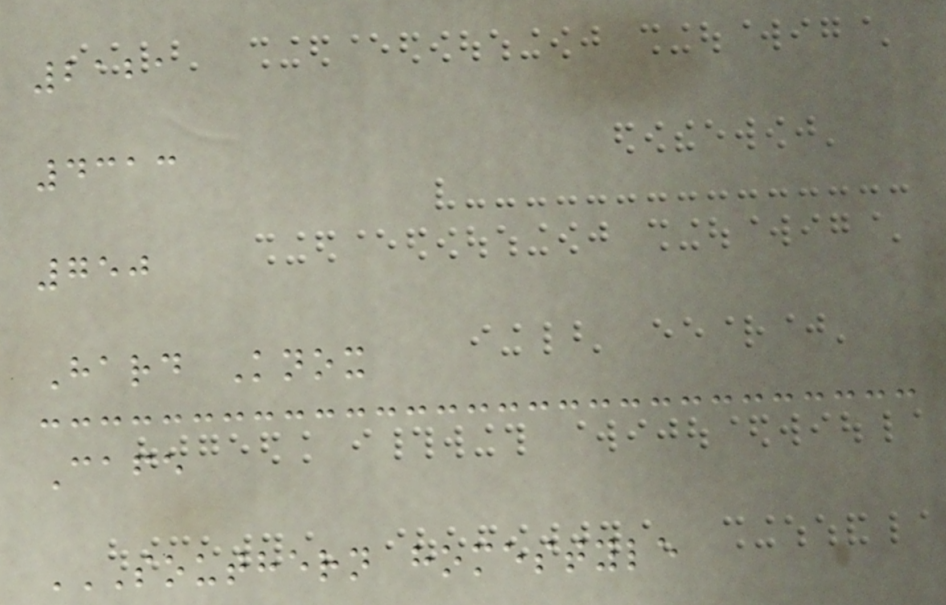2121
4313
750
Hard Knox
Cafe
SOUTHERN HOMESTYLE
